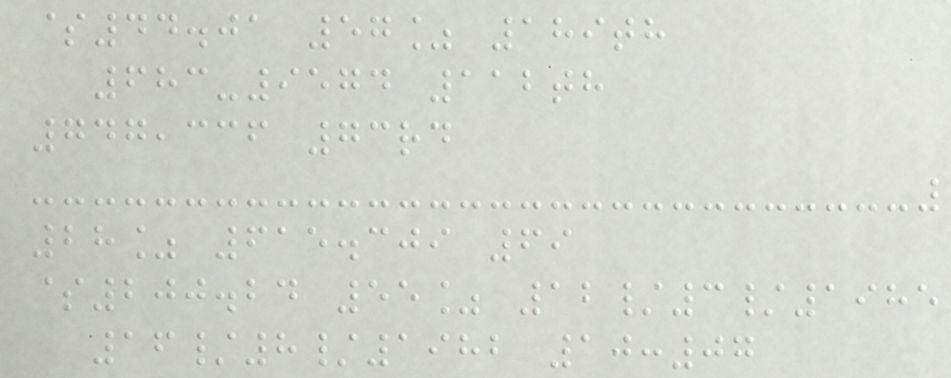$44.01 57% 189th
683-9574 112th
747,336 73rd
28% 615.309 69
$200.24 55% 12/3/1985
16/8/1982 10:07
